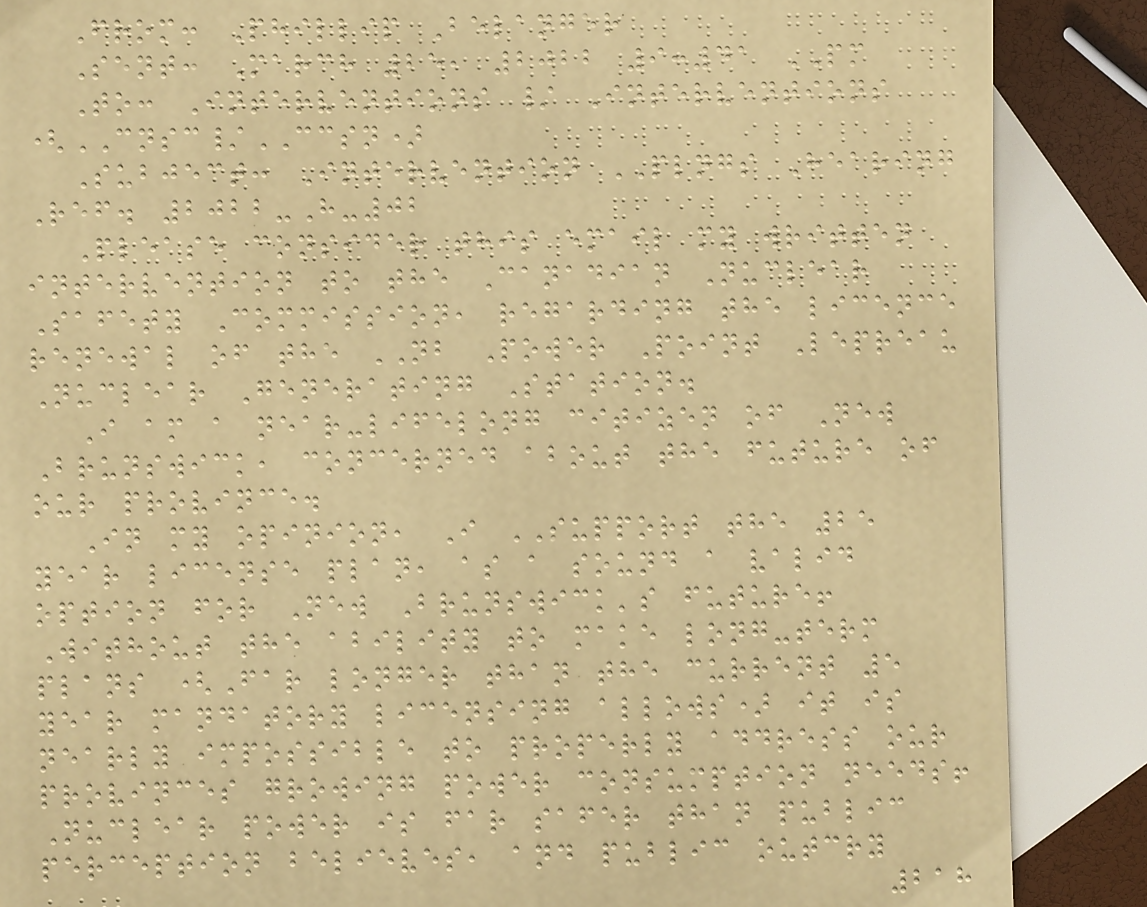From: Phillip Belanger
Sent: March 25, 2022 9:41 PM
To: Interventions / Interventions
(CNSC/CCSN)
Subject: Intervention PLNGS Hearing
Ref. 2022-H-02
Please consider this email my written
intervention to the Canadian Nuclear
Safety Commission, regarding the licence
renewal of the NB Power Point Lepreau
Nuclear Generating Station.
I am a near-lifelong citizen of New
Brunswick, concerned about the future of
our province.
In my opinion, I SUPPORT the 25
year license plan, as a sound a valid
option for New Brunswick's future!
Without the ability to make long-term
plans (Far longer than the current 5
year mandatory licensing allows) it is
nearly impossible to properly address our
provinces growing power consumption needs!
Nuclear power is far safer than public
perception believes, and public outcry
218
